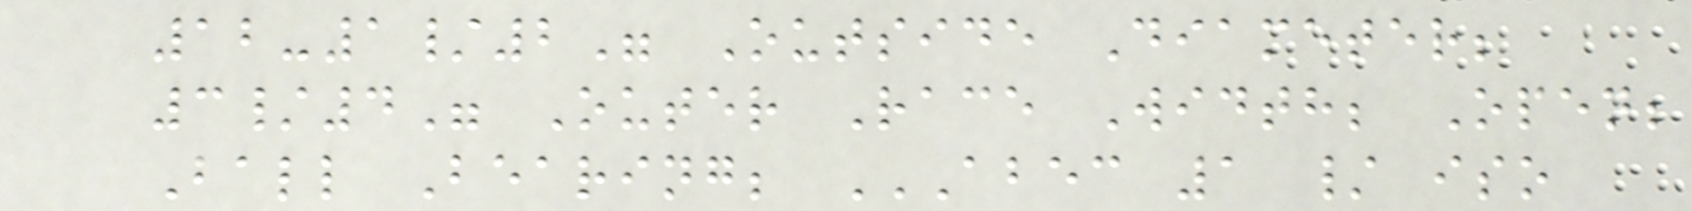12-1/2" Outside Diameter;
3/4" Outer Race Width; Open;
Ball Bearing; ABEC 1 / ISO
